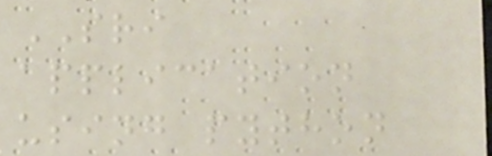SRI
application
using python
